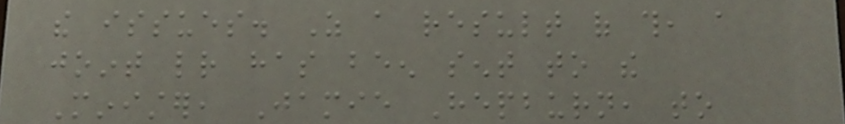the issues. As a result of this, a
joint letter has been sent to the
Minister, Jamie Hepburn, to
